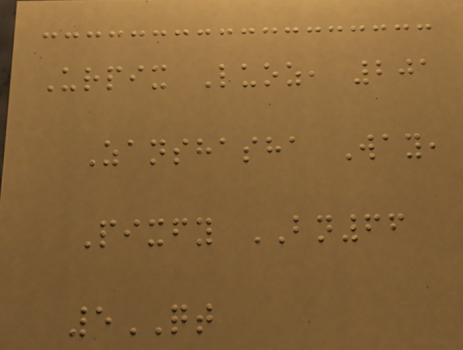Urpix Luoz, 201
Zanshasha Way,
Pixfy BN66
5QT
